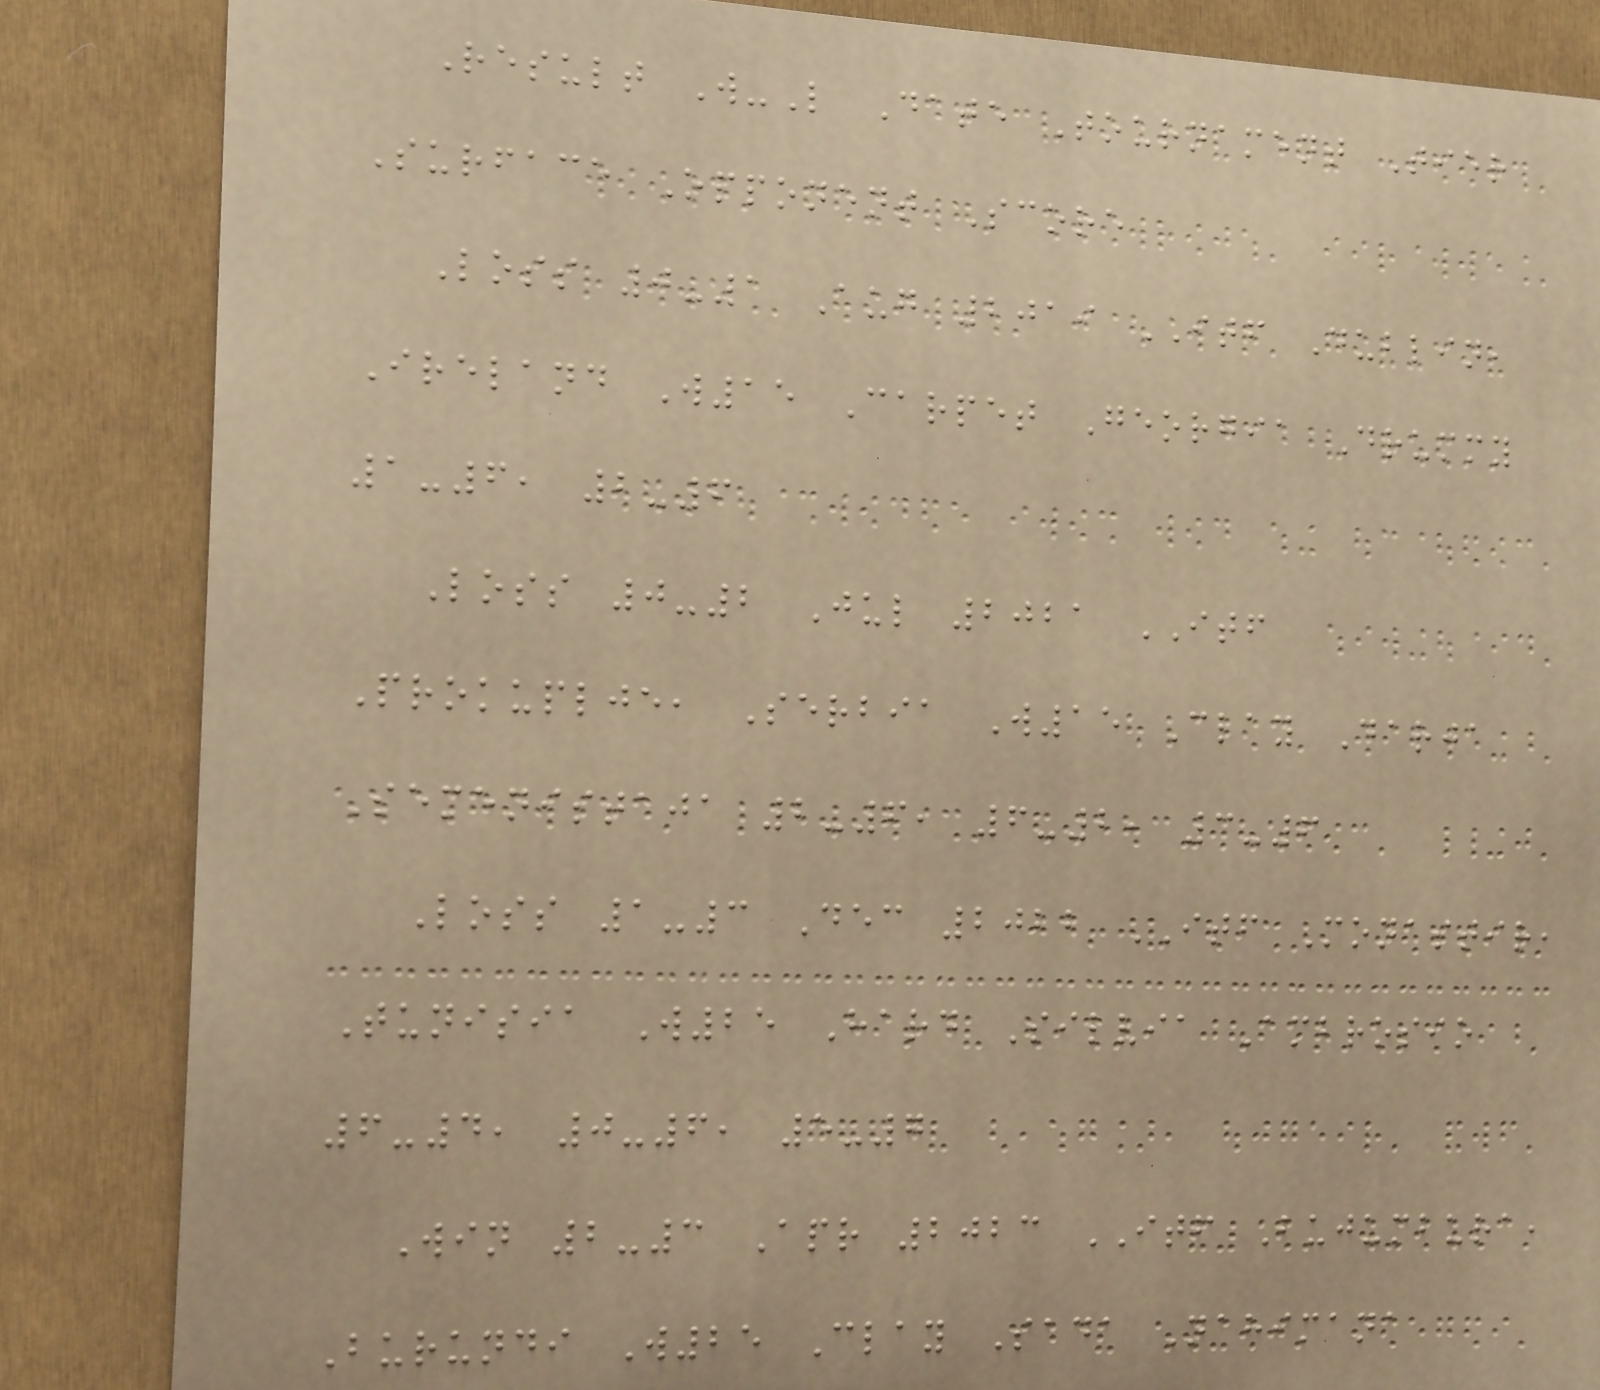Result W-L Date Tournament Tier
Surface Opponent Score
Loss 0-1 Aug 2019 ITF Dublin,
Ireland W15 Carpet Georgia Drummy
1-6, 2-6
Loss 0-2 Jul 2021 ITF
Prokuplje, Serbia W15 Clay Darja
Semenistaja 2-6, 6-2, 3-6
Loss 1-3 Dec 2022 ITF Monastir,
Tunisia W25 Hard Silvia Ambrosio
6-4, 0-6, 5-7
Win 2-3 Apr 2023 ITF Bujumbura,
Burundi W25 Clay Sada Nahimana
